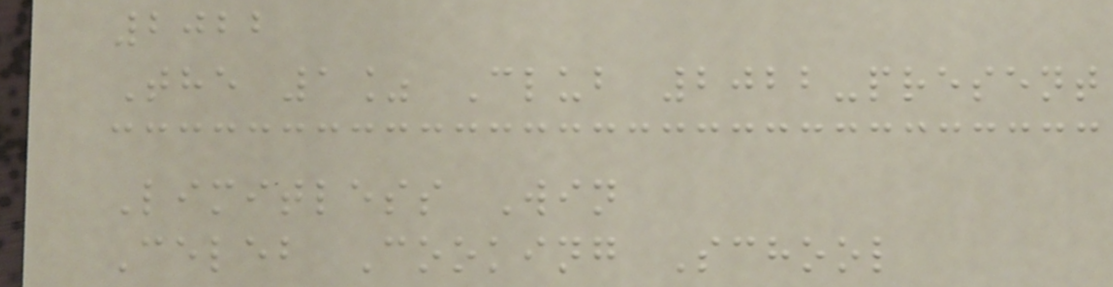2022
The 1% Club 2022-present
Limitless Win
Celeb Cooking School
